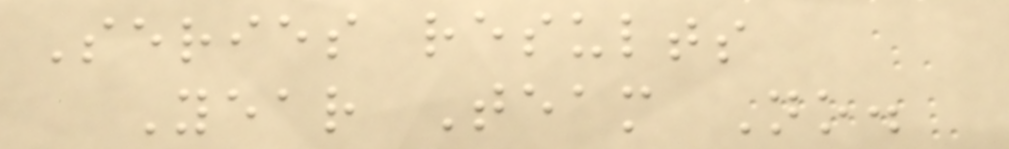Series results
Year Team No.
